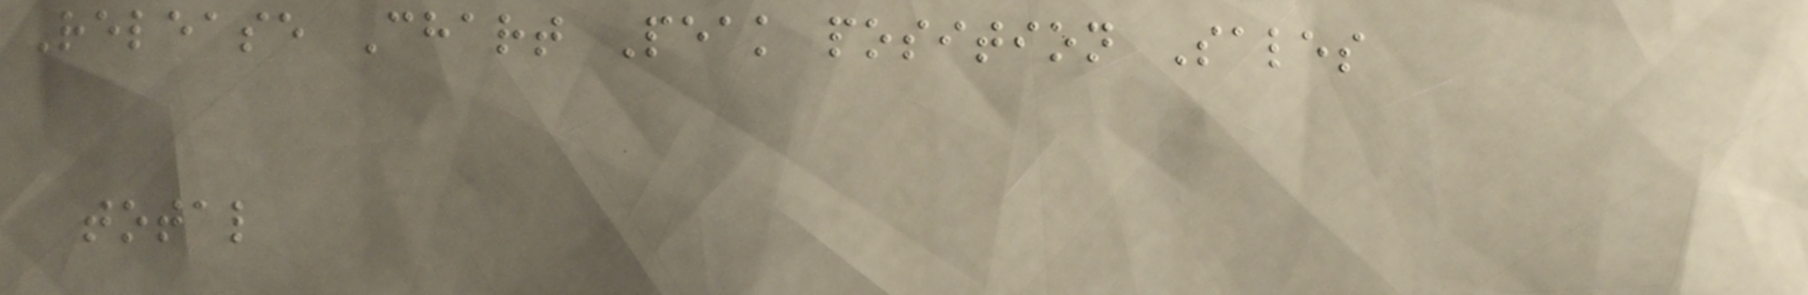Release Chart Peak position Sales
total
